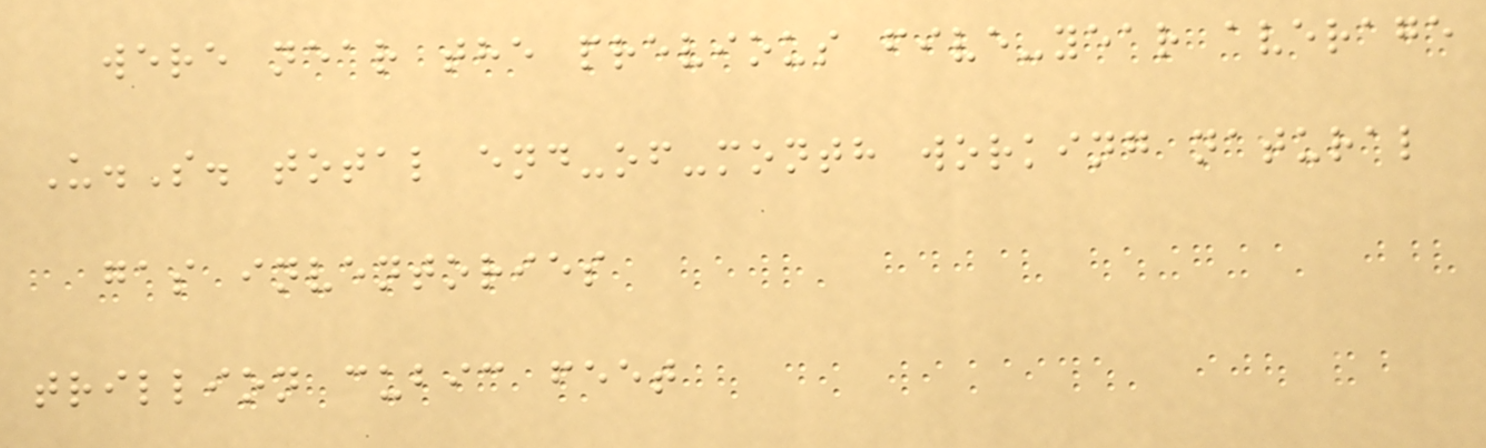were near the previous five-year average
U.S. total end-of-month working natural
gas inventories
trillion cubic feet
